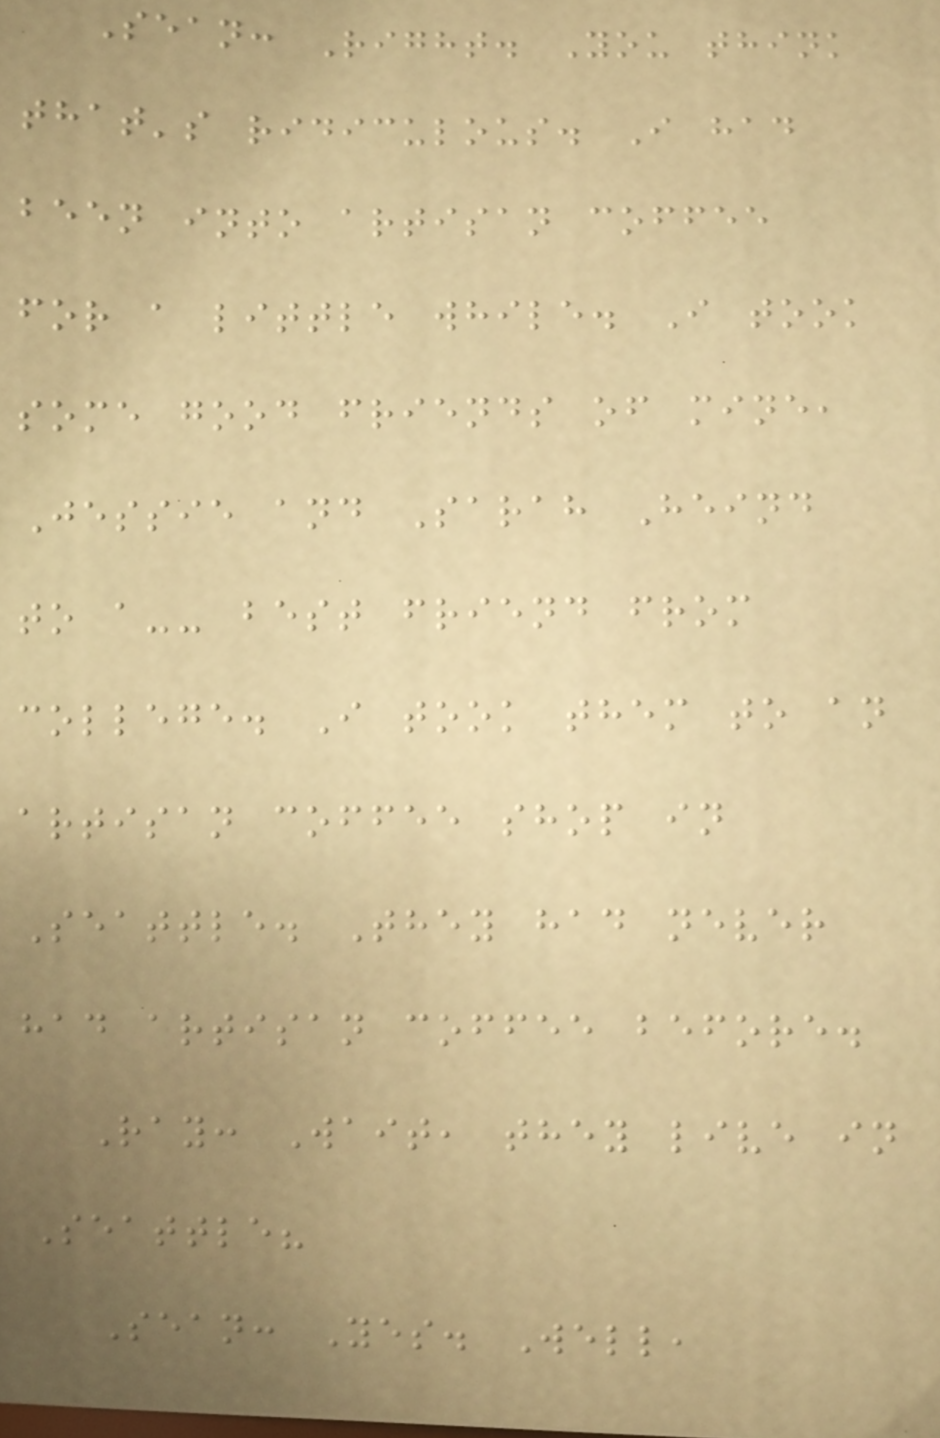Sean: Right. You think
that's ridiculous. I had
been into artisan coffee
for a little while. I took
some good friends of mine,
Jessie and Sarah Heind
to a-- best friend from
college. I took them to an
artisan coffee shop in
Seattle. They had never
had artisan coffee before.
Ray: Wait, they live in
Seattle?
Sean: Yes. Well,
